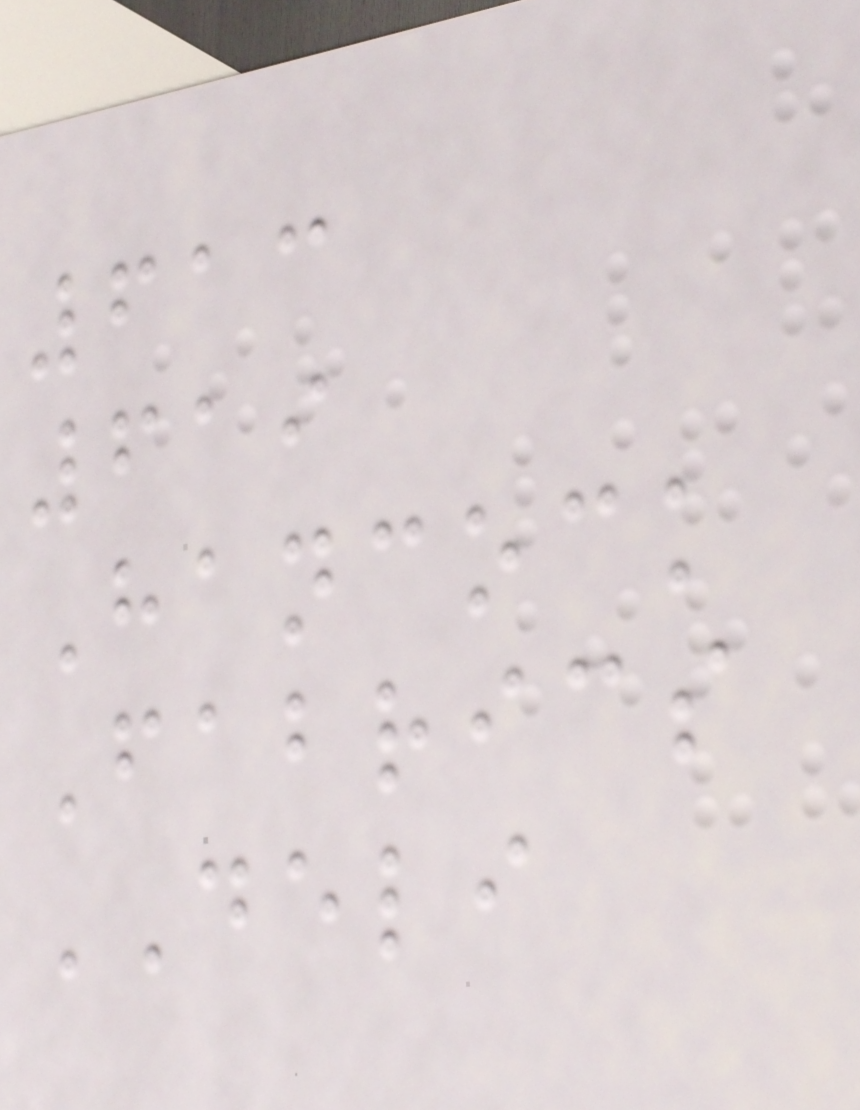613
619
Hancock
Fabrics
DELI
